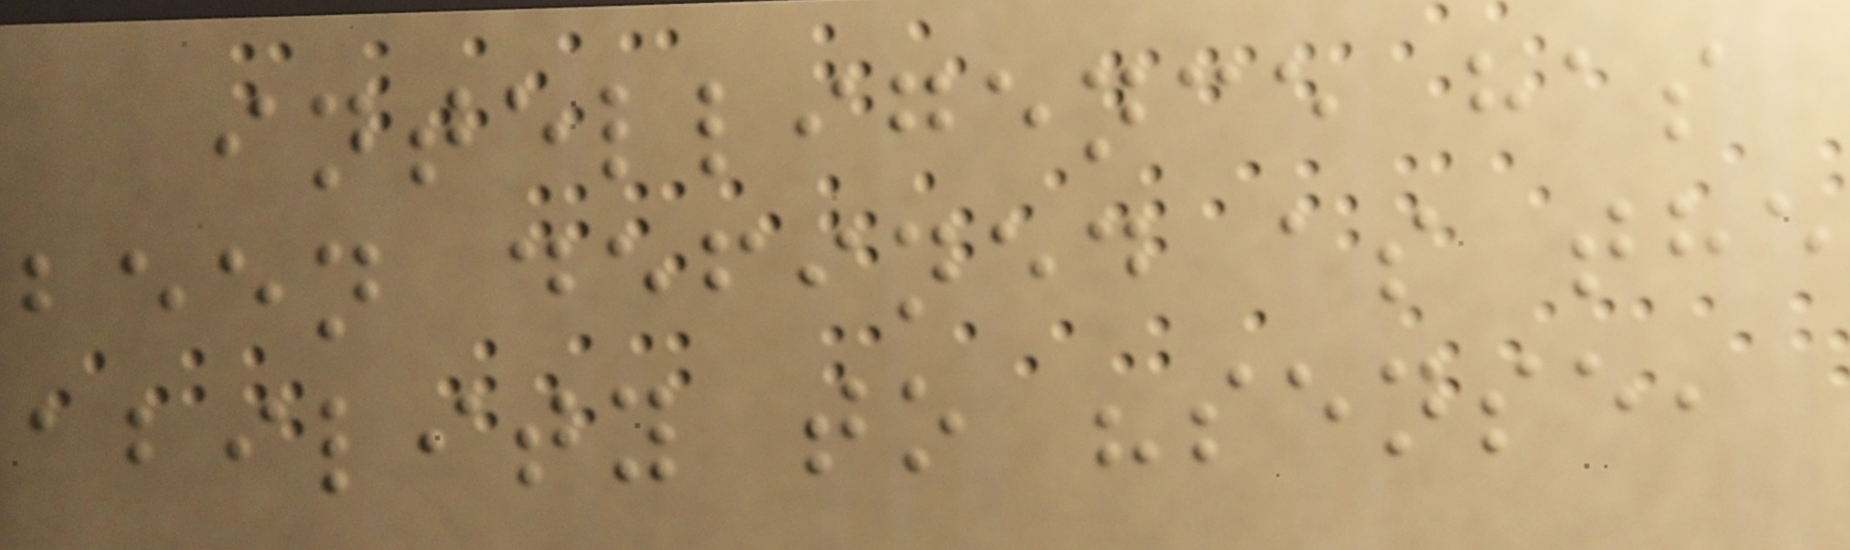intelligence has
been defined as the
ability to "sense,
